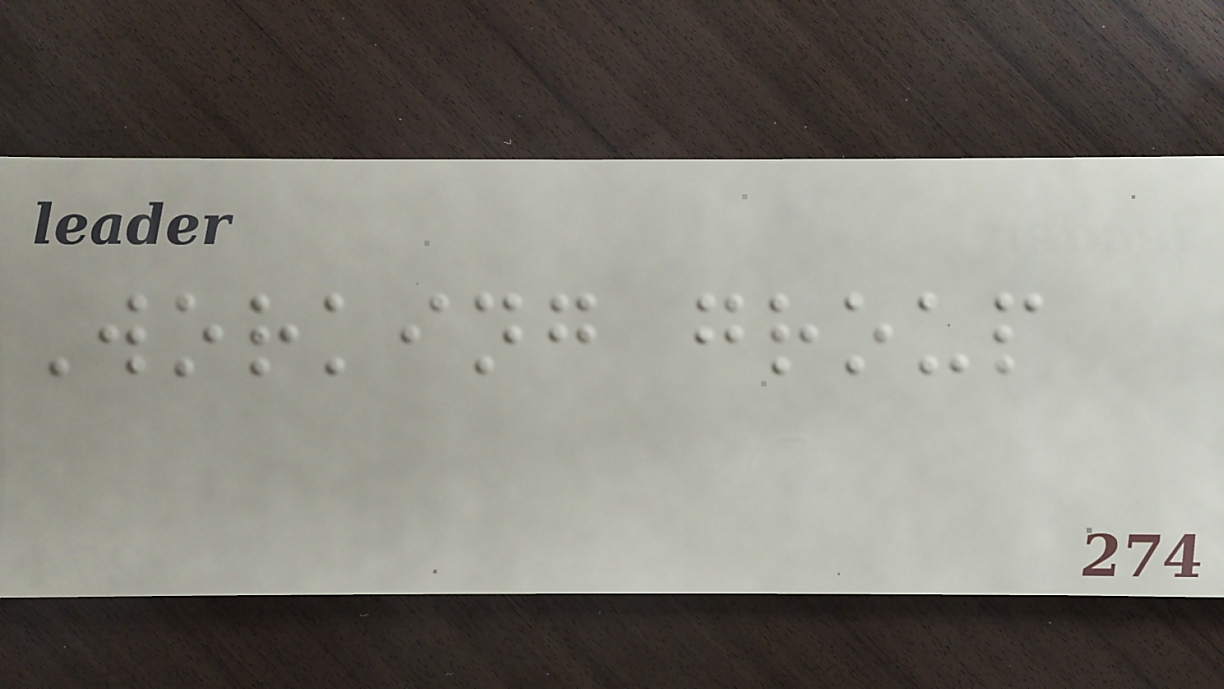Working group
